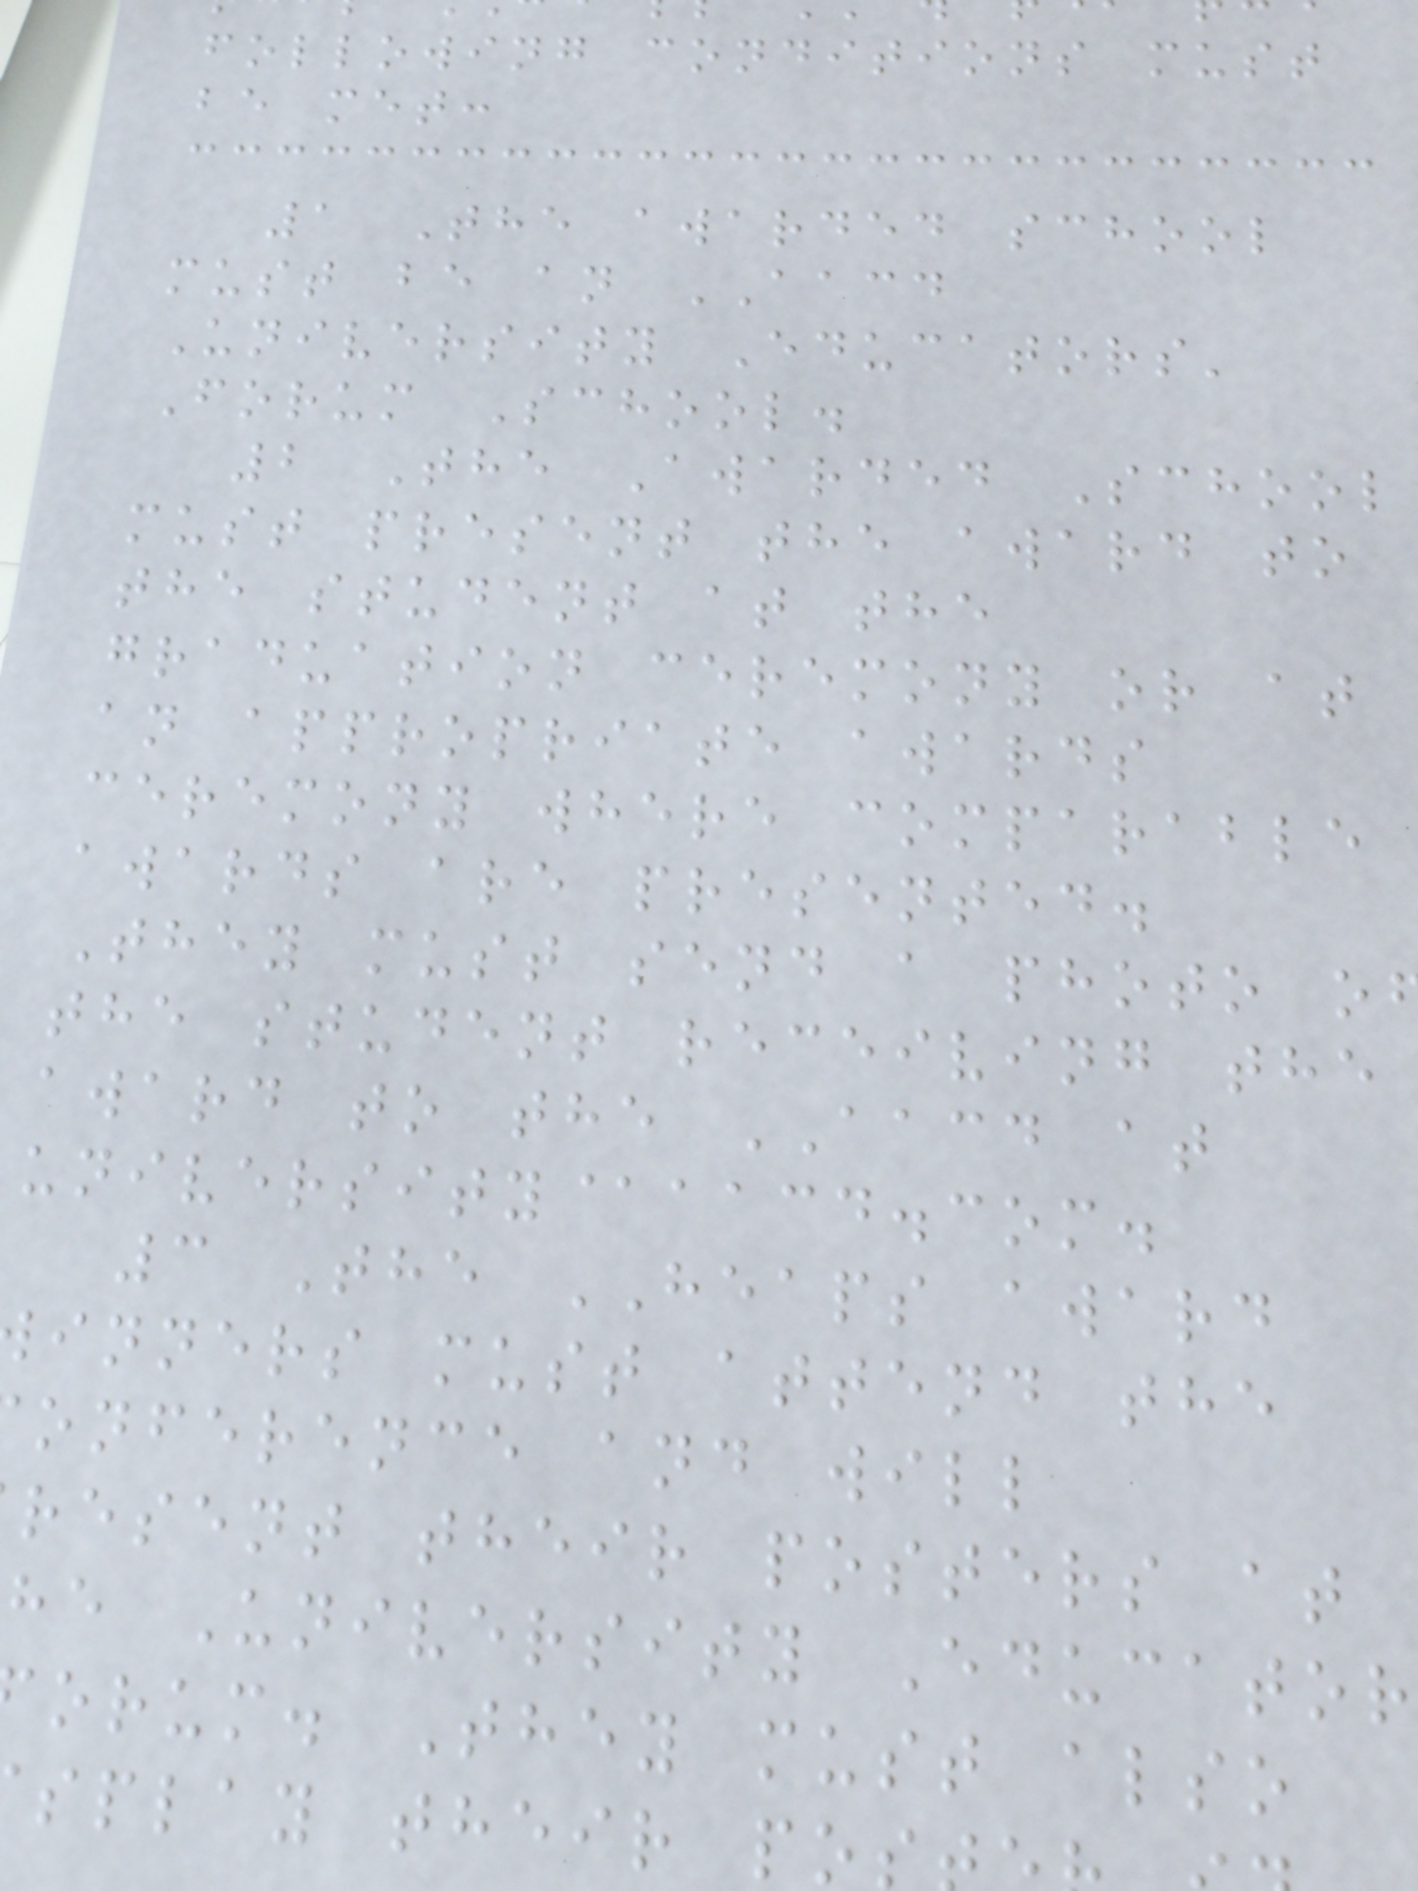following conditions must
be met:
1 The awarded school
must be an AACD
University Educators'
Forum School.
2 The Awarded School
must present the award to
the student at the
graduation ceremony or at
an appropriate awards
ceremony where comparable
awards are presented.
They must send a photo o
the student receiving the
award to the AACD at
university@aacd.com.
3 The HEAPS award
inners must attend the
onference and will
resent their posters at
he University Educator
orum. They must also
splay their po
